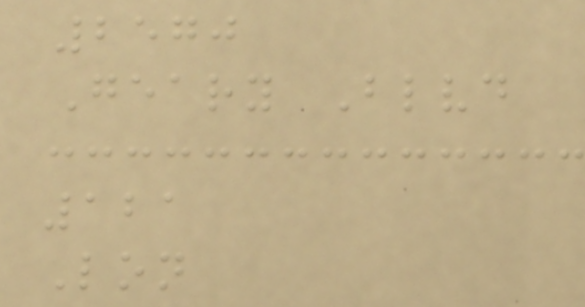2570
Geary Blvd
121
Lon
